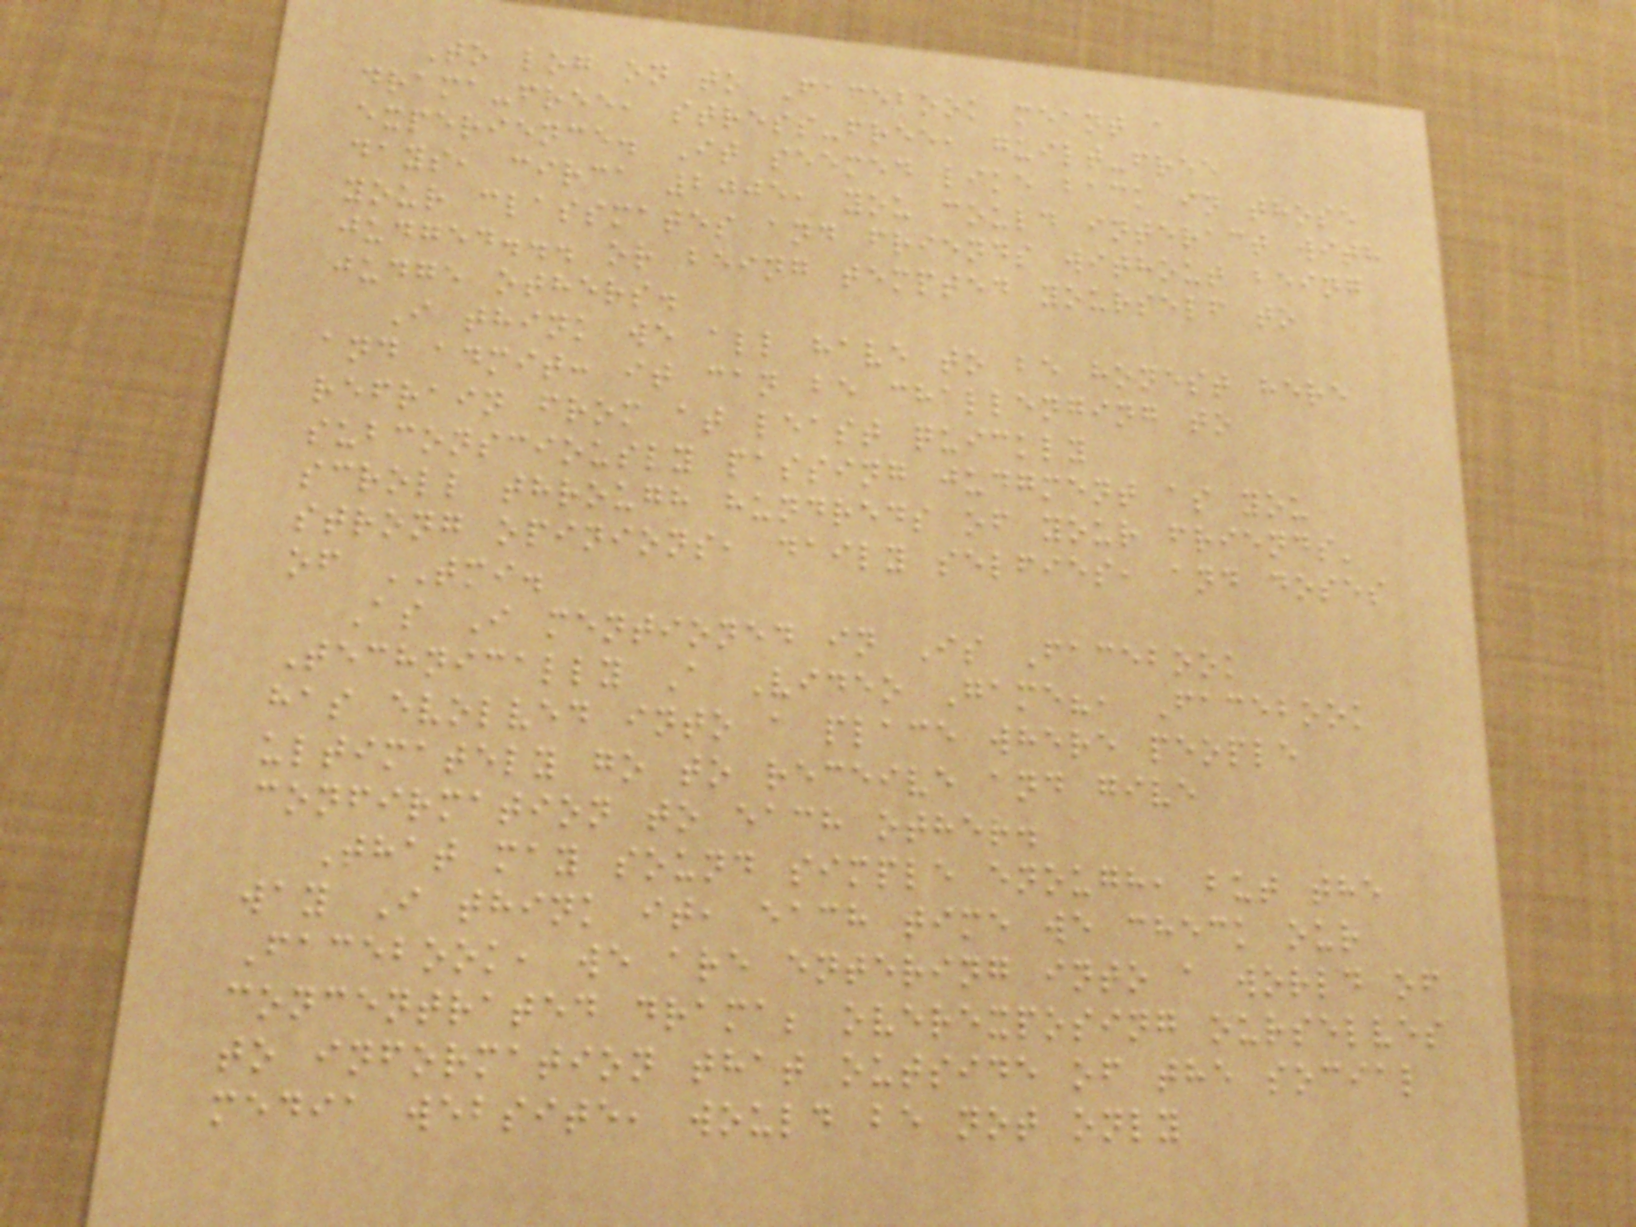To log on to Facebook meant a
drama-free, stress-free, guilt-free
experience. It seemed like back in those
days, circa 2005, you could interact with
your classmates and friends without being
judged... or being tempted yourself to
judge others.
I think we all have to be honest here
and admit: it can be challenging to
refrain from at least quickly
subconsciously passing judgment as you
scroll through hundreds of your friends'
strong opinions, daily selfies, and doses
of TMI.
As I mentioned in Is Facebook
Technically A Video Game?, Facebook
has evolved into a place where people
ultimately go to receive and give
confirmation to each other.
That may sound simple enough, but the
way I think it, each time we check our
Facebook, we are entering into a world of
concentrated drama; overexposing ourselves
to information that outside of the social
media website, would be not only
